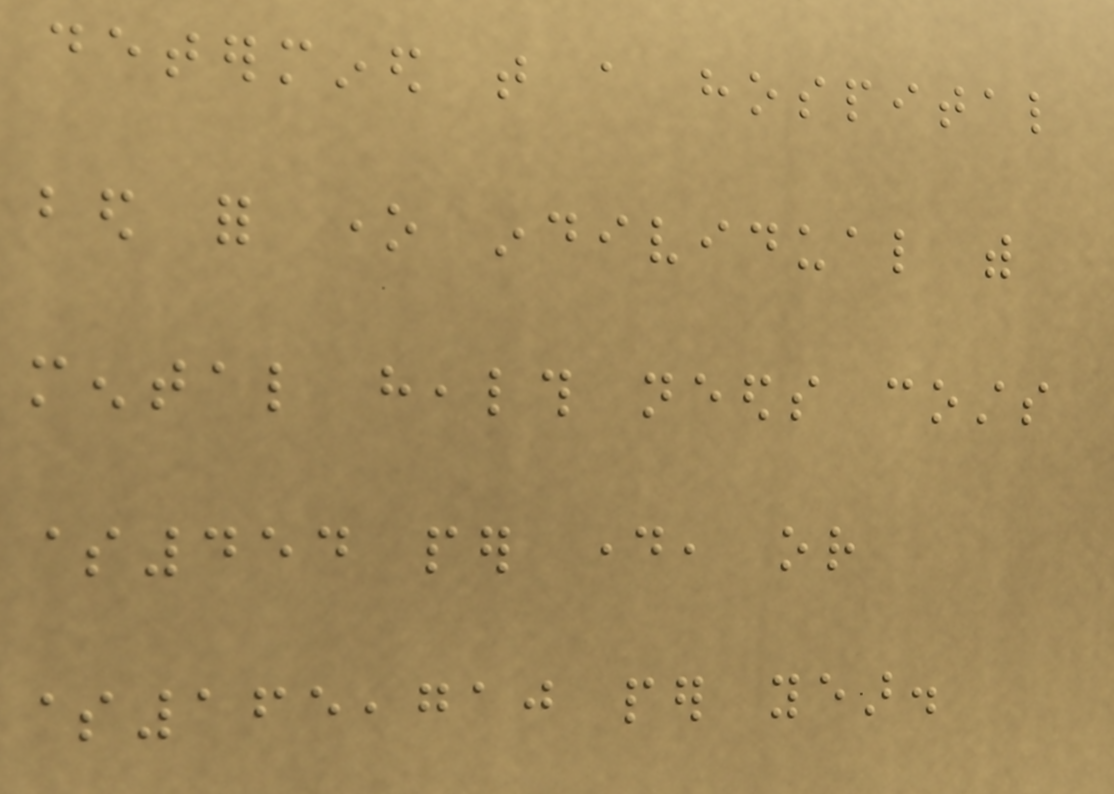determined that a hospital
bed for one individual with
mental health needs costs
$454 per day, or
$165,710 per year.
